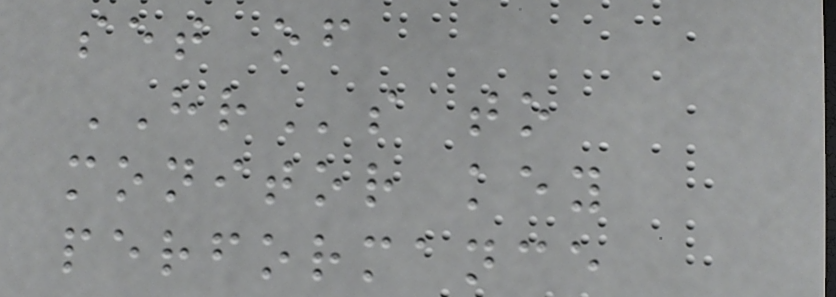set of
HRs to
monitor key
performance
